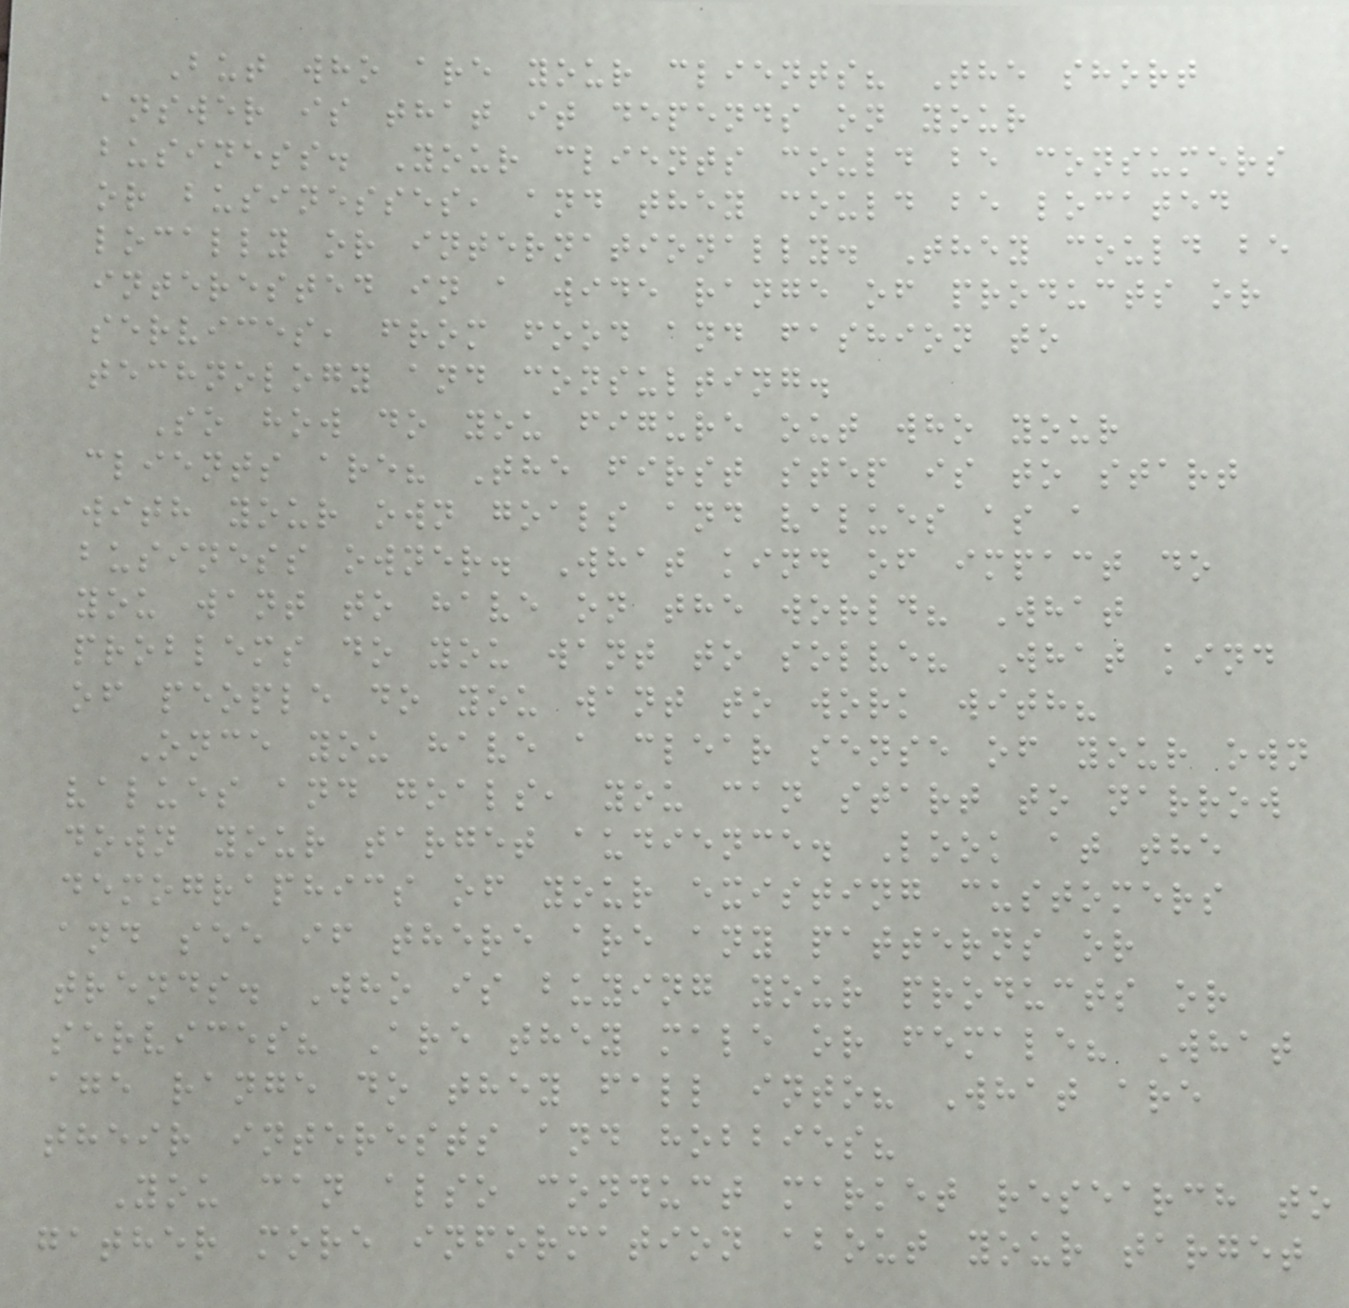But who are your clients? The short
answer is that it depends on your
business. Your clients could be consumers
or businesses, and they could be located
locally or internationally. They could be
interested in a wide range of products or
services, from food and fashion to
technology and consulting.
So how do you figure out who your
clients are? The first step is to start
with your own goals and values as a
business owner. What kind of impact do
you want to have on the world? What
problems do you want to solve? What kind
of people do you want to work with?
Once you have a clear sense of your own
values and goals, you can start to narrow
down your target audience. Look at the
demographics of your existing customers
and see if there are any patterns or
trends. Who is buying your products or
services? Are they male or female? What
age range do they fall into? What are
their interests and hobbies?
You can also conduct market research to
gather more information about your target
